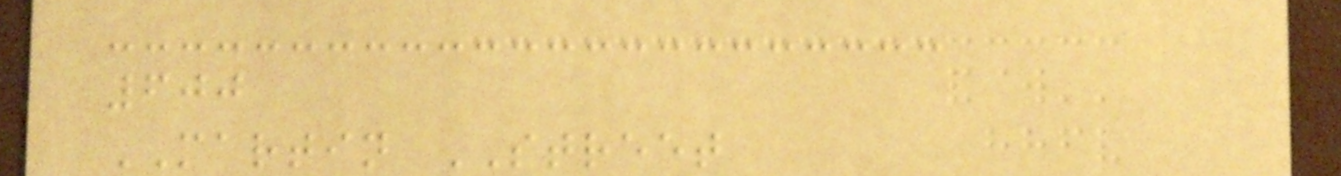600
MARTIN STREET
